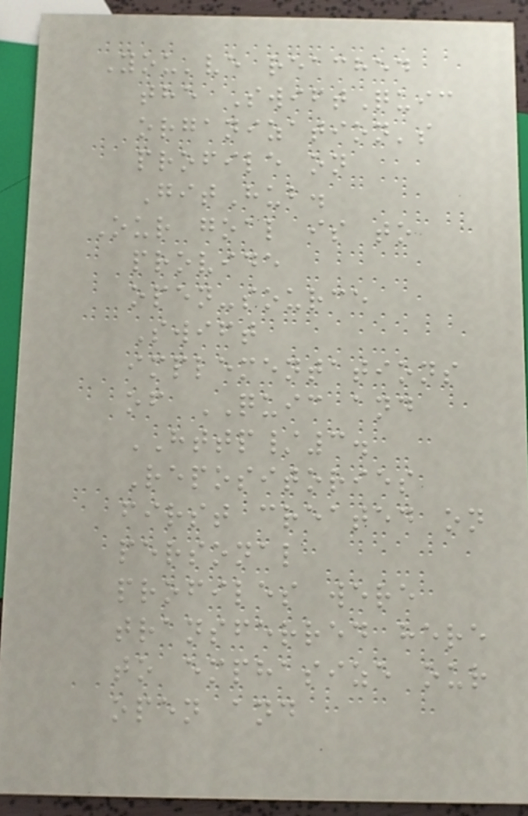You've reached
the SwiftQuic
organization's
profile on
GitHub.
Our goal is to
provide
open-source
Swift
implementations
of QUIC and
HTTP/3.
Repositories
first created on
personal
profiles were
transferred here
to emphasize our
open and
